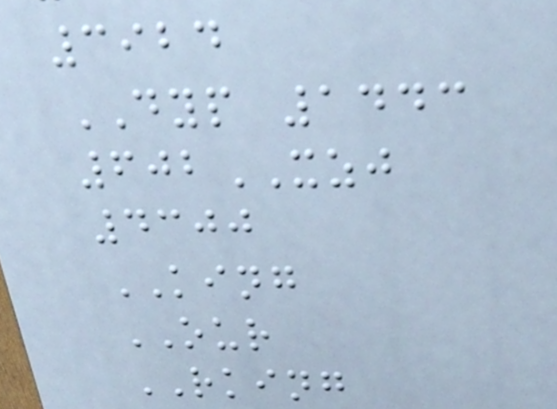3924
DYP 1443
602XZJ
4300
KING
OUR
RKING
